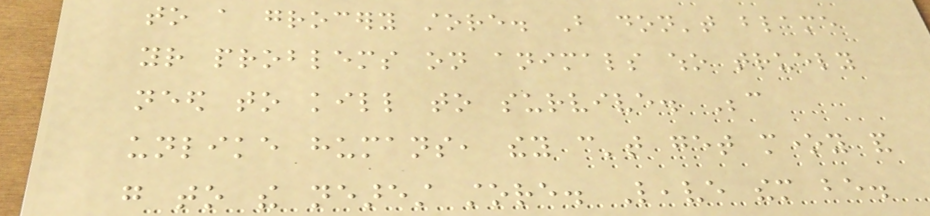to a grocery store. But don't blame
your problems on animals who truely
need to kill to survive. Because
unlike humans, they can't get money and
go to the nearest store. Leave them be.
